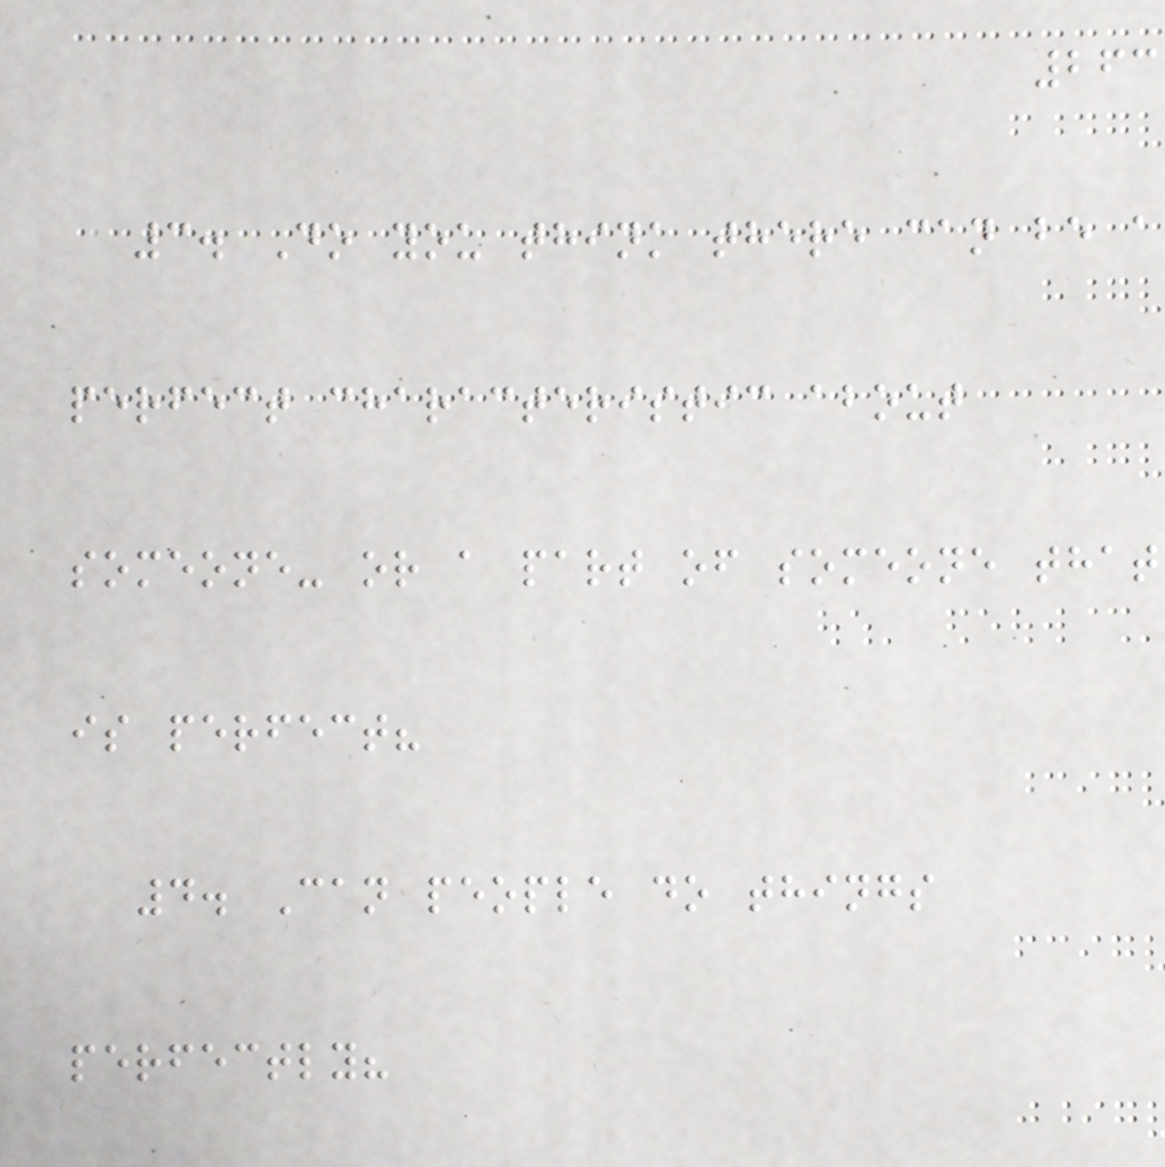263
3. Do you think there can be a
perfect characteristic about
someone- or a part of someone that
is perfect?
4. Can people do things
perfectly?
